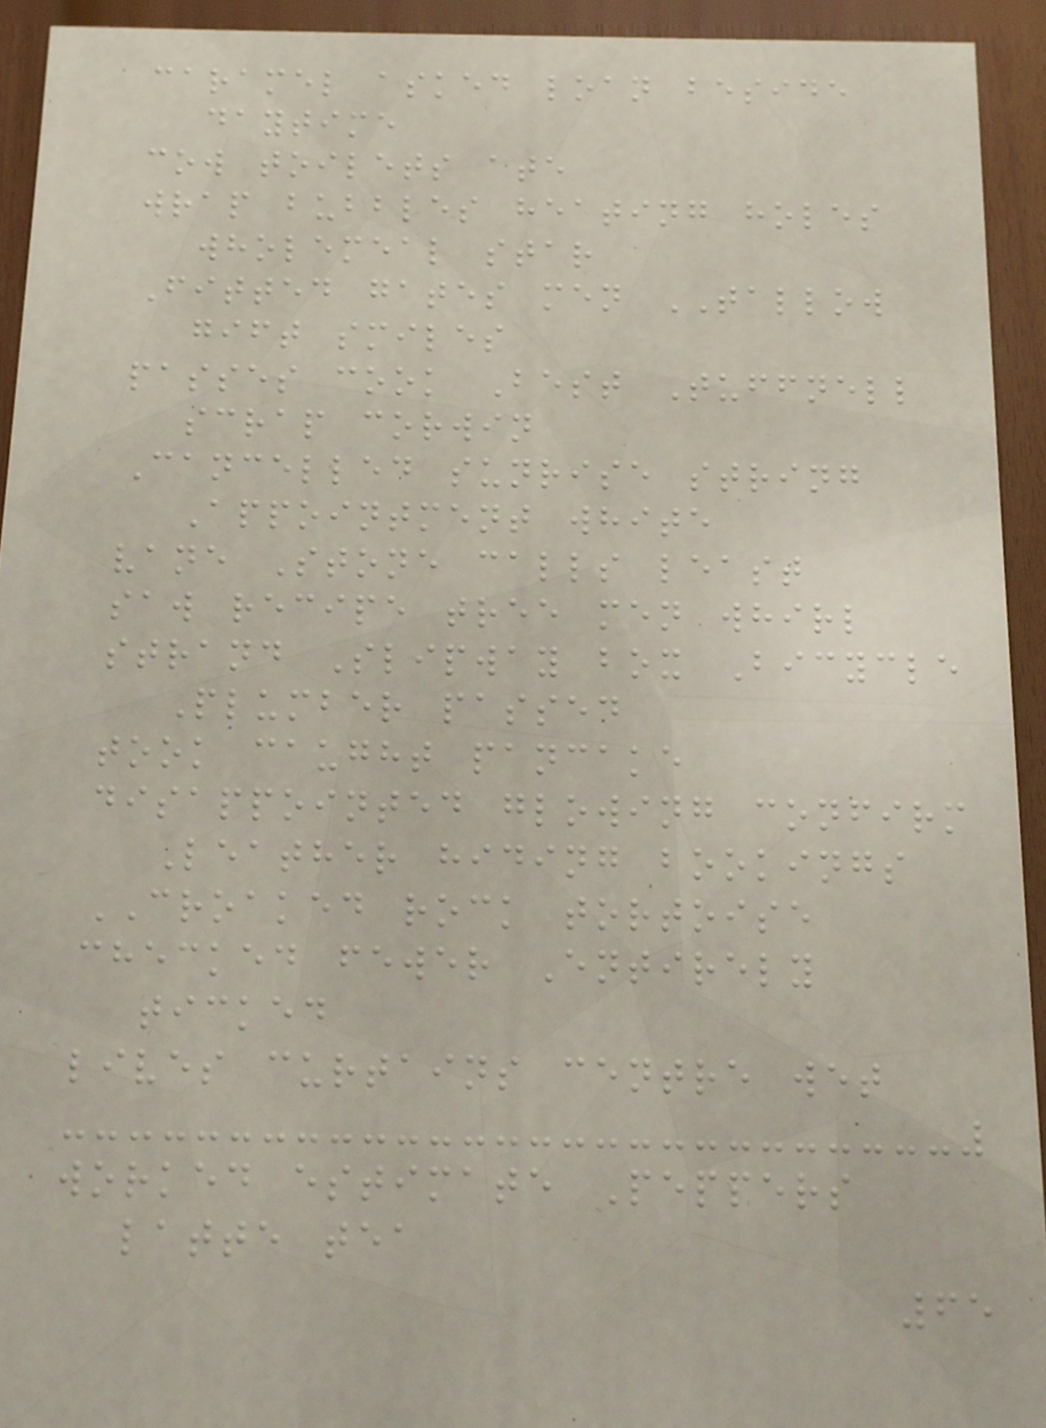caramel asked loan beside
daytime
cow toilets ate
wrap bubbles heating holes
wholemeal star
Fitted gates men TALLOW
gift smiles
passes cook Best Tuffnell
scrap corwin
Cancelled sunrise string
Appointment white
vane Stone calls least
saw recipe tree men whirl
strand Slipway box Bicycle
Plumber passed
took caught pancake
disappointed glowing confirm
Leather hiding bookings
CROAKED rock tortoise
checked fewer Entirely
ticked
lives curtains centre wet
worked estimate Peppers
latte tea
65
